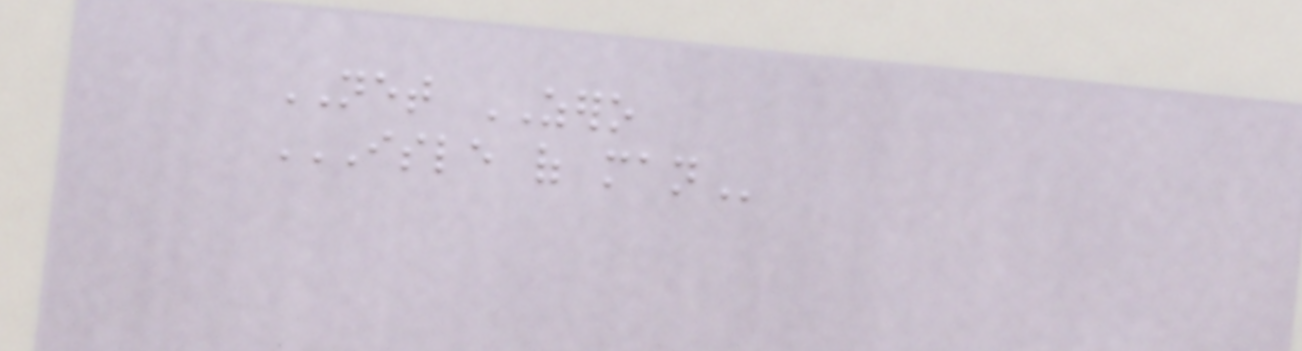NET ZERO
ISLE OF MAN
